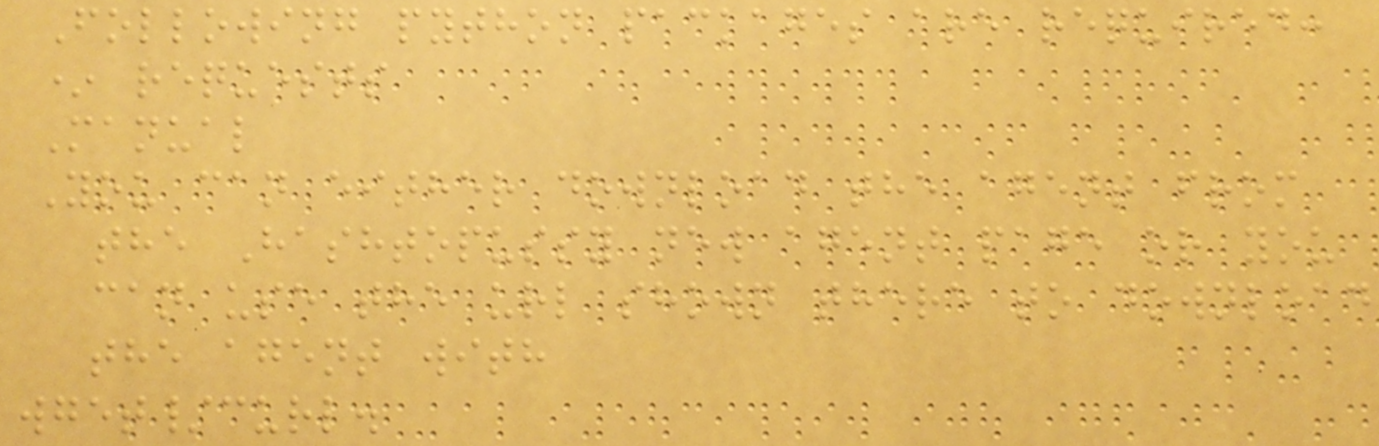Following python packages are required:
* requests
Manual
You can either download the agent from
the Hashtopussy new agent page or you
can use the url shown there to download
the agent with
wget/curl.
